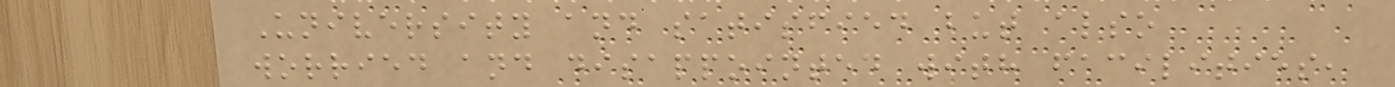University and satisfied but also
worried and disappointed with facilities,
